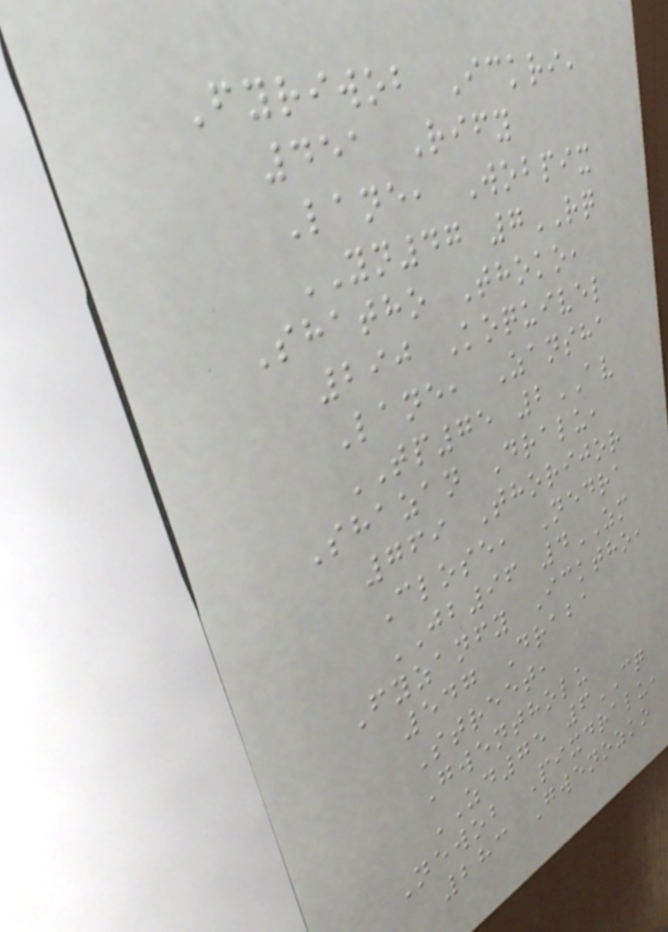Fyriwob Ickri,
451 Rify
Lane, Wobpix
YN47 7RQ
Shatho Thoko,
290 Koquivel
Lane, Zansha
TP75 2AV
Shazan Dralu,
769 Thorijor
Close, Nedra
JB96 4ZM
Fyzanfy Icktho,
547 Draba
Street,
Gwentholu
ZD75 6CQ
Newob Pixdralu,
283 Gwenozko
